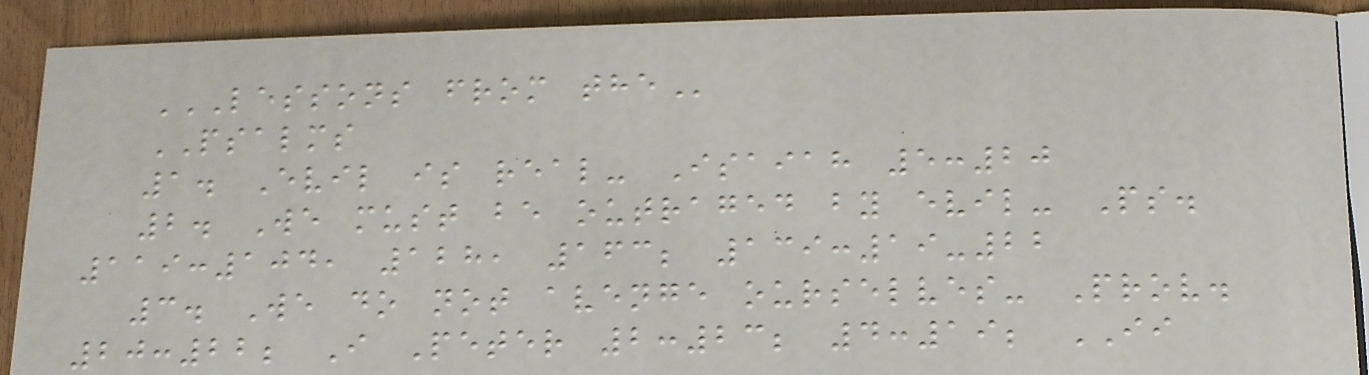LESSONS FROM THE
PSALMS
1. Evil is real- Isaiah 5:20
2. We must be outraged by evil- Ps.
119:104, 128, 163; 139:19-22
3. We do not avenge ourselves- Prov.
20:22; I Peter 2:23; 4:19; II
